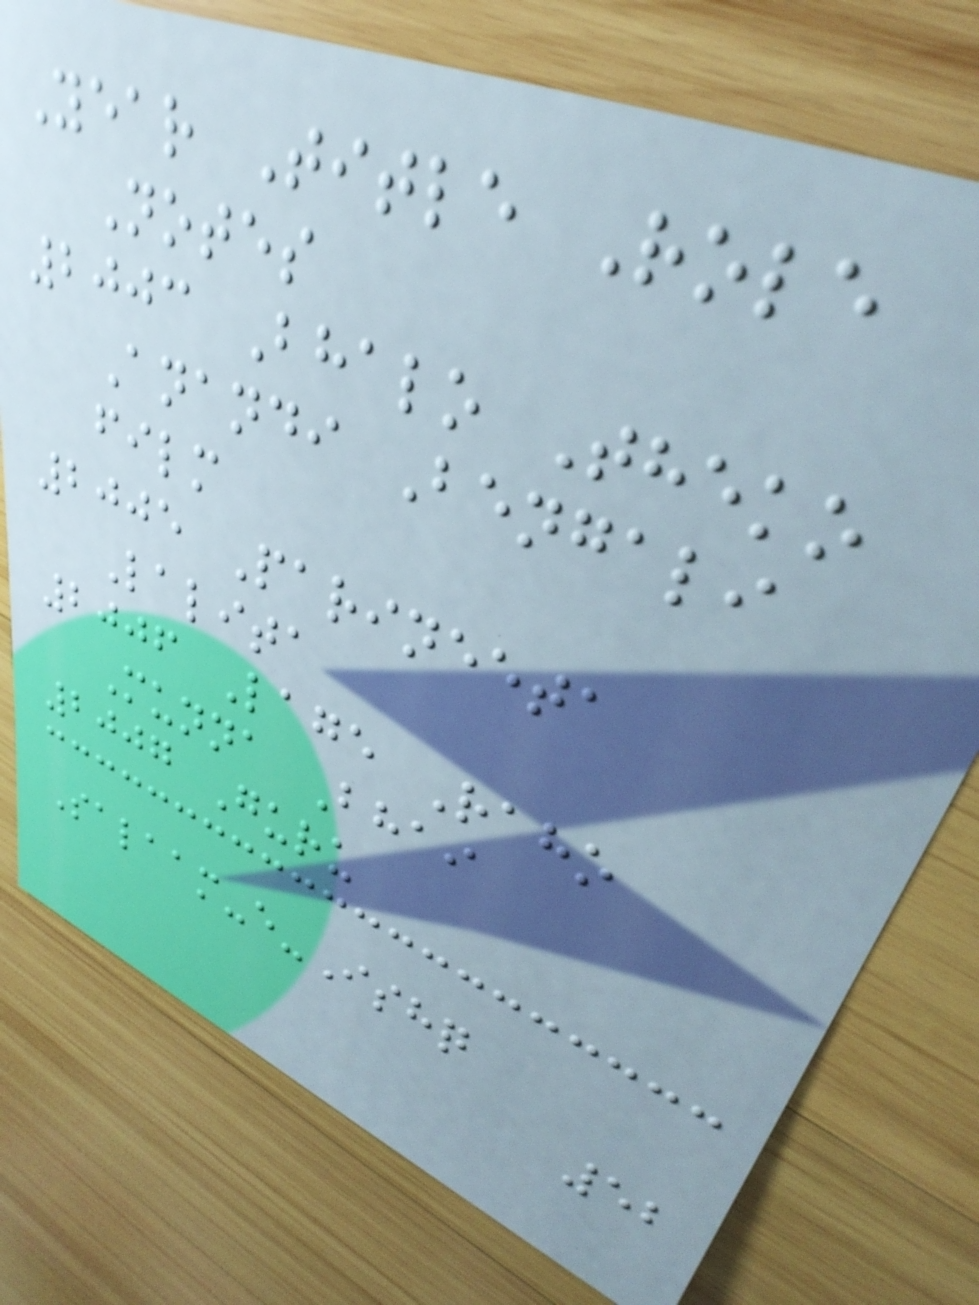Year Title Role
Notes
2003 Bhalo Theko
Anandi Bengali
film
2005 Parineeta
Lalita
2006 Lage Raho
Munna Bhai
2007 Guru
Salaam-e-Ishq
52
